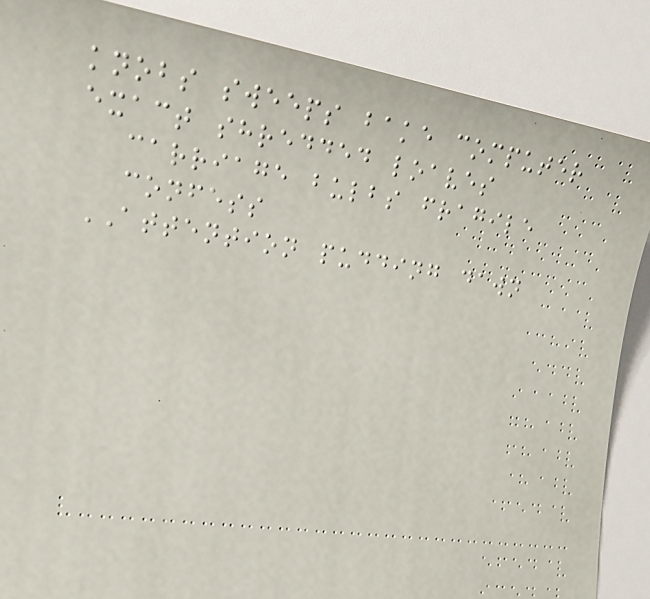knobs sweeps bake computer
exact shredded loaves
carriage bulbs fragile
confess
ATTENTION pudding dawn
